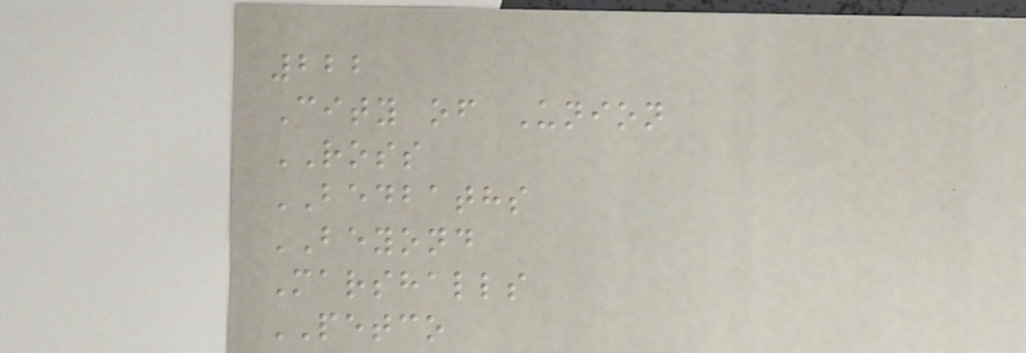222
City of Union
ROSS
BEDBATHS
BEYOND
Marshalls
PETCO
